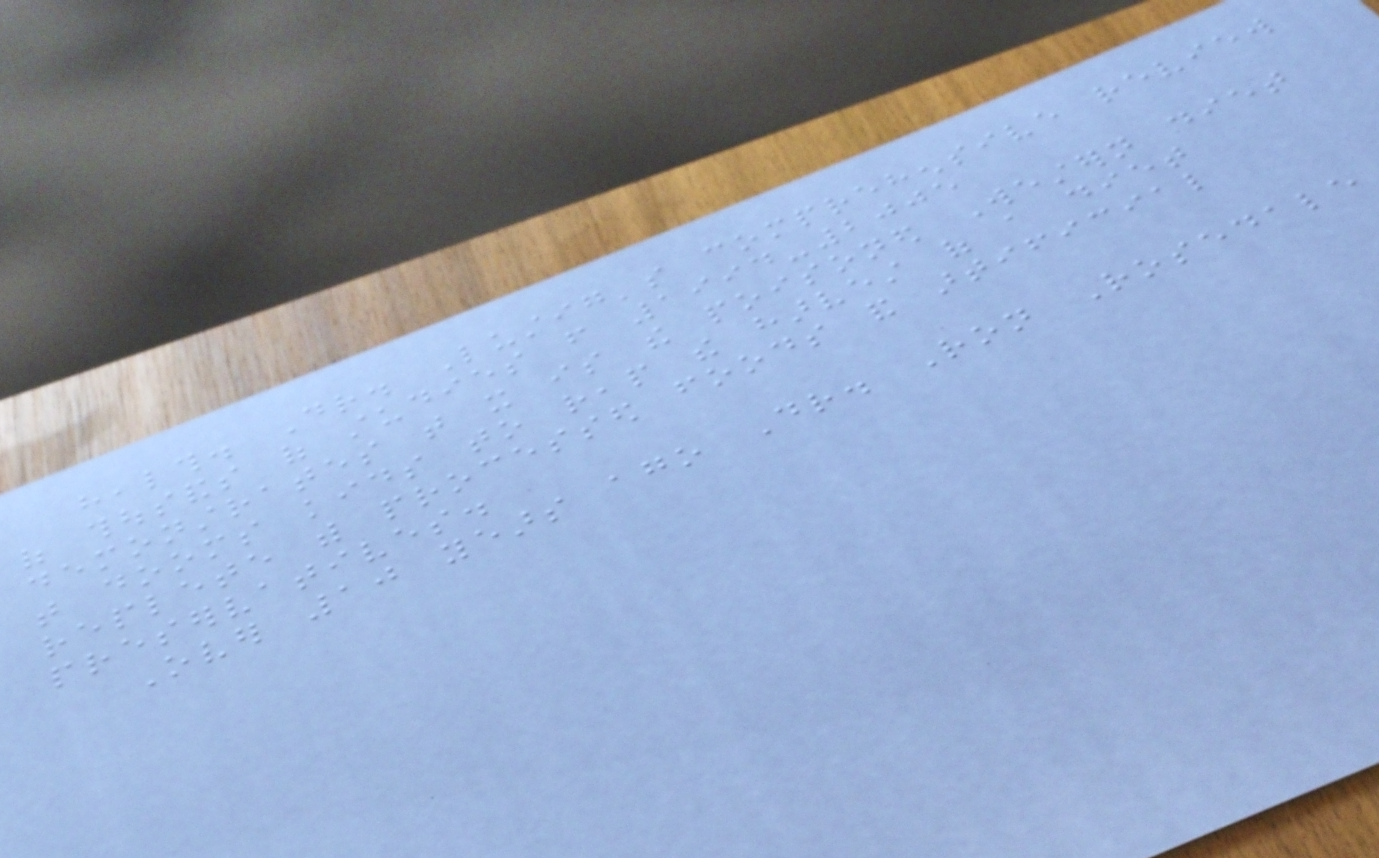health. Dr. Lustig's comprehensive review
of thousands of studies from 1994-2005
demonstrates that it is the poisoned Western diet
that dooms kids to reap the harvest of a diet
replete with processed foods and artificial
preservatives.
Over 10 years ago Dr. Ron Rosedale
